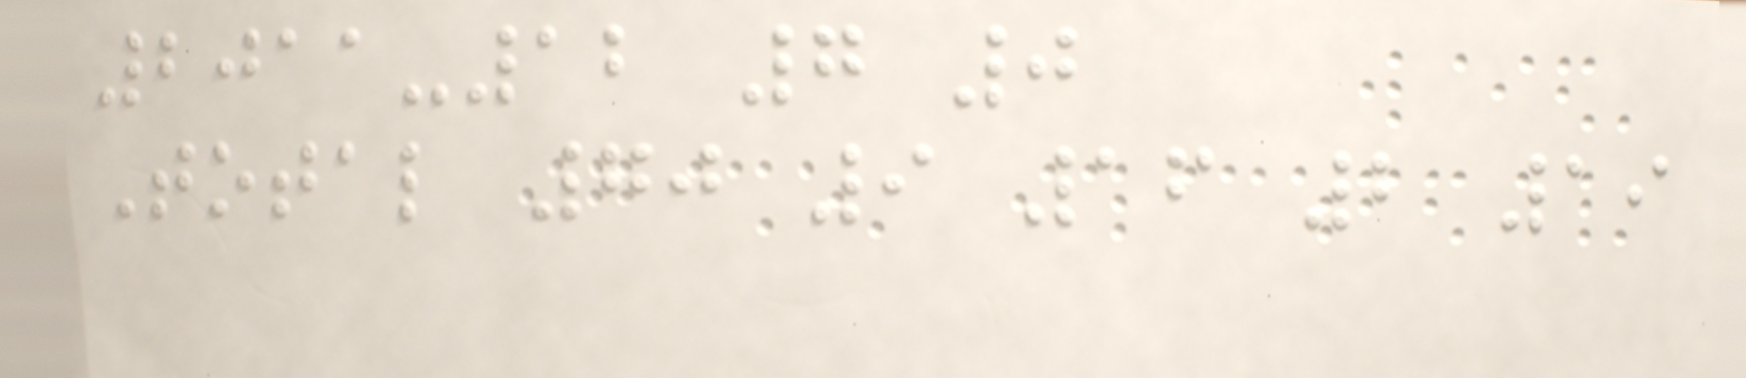2011-12 7 0
Total 70 9 16 2 19
